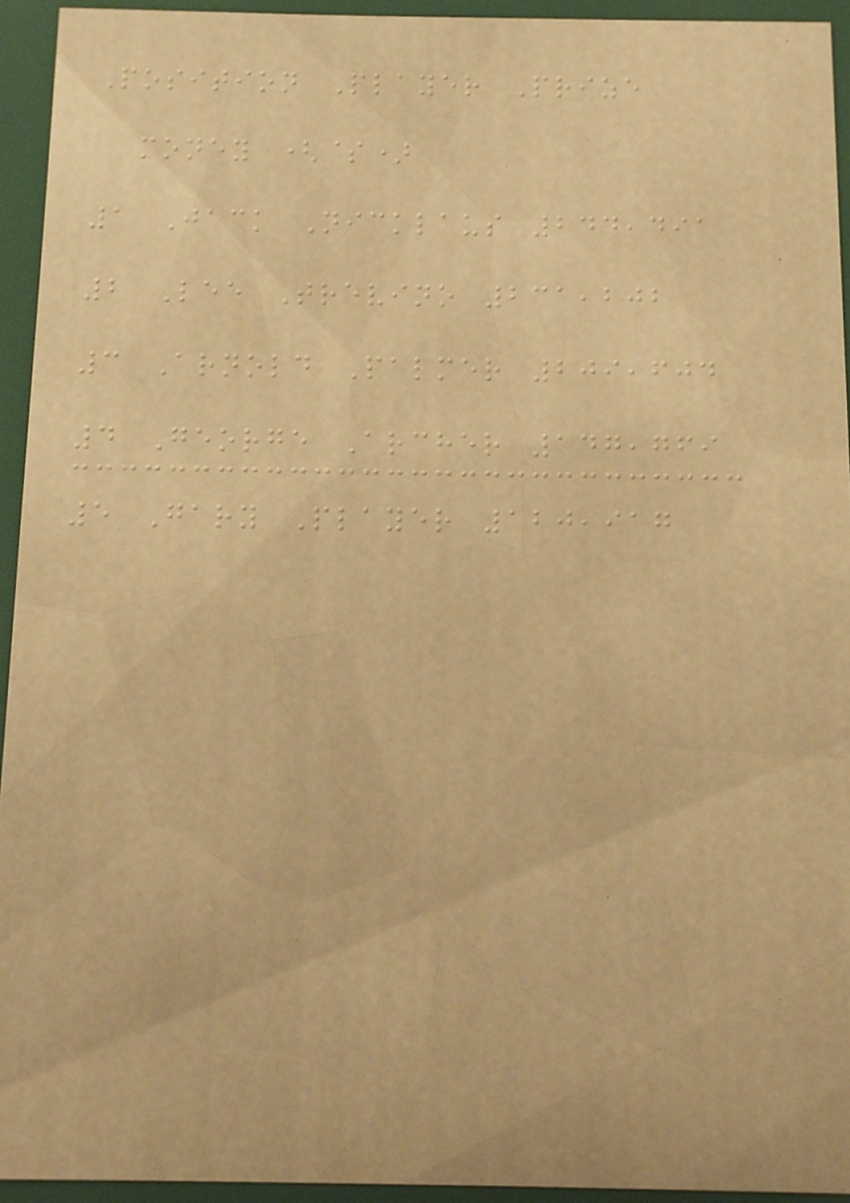Position Player Prize
money ($)
1 Jack Nicklaus 244,491
2 Lee Trevino 231,202
3 Arnold Palmer 209,604
4 George Archer 147,769
5 Gary Player 120,917
